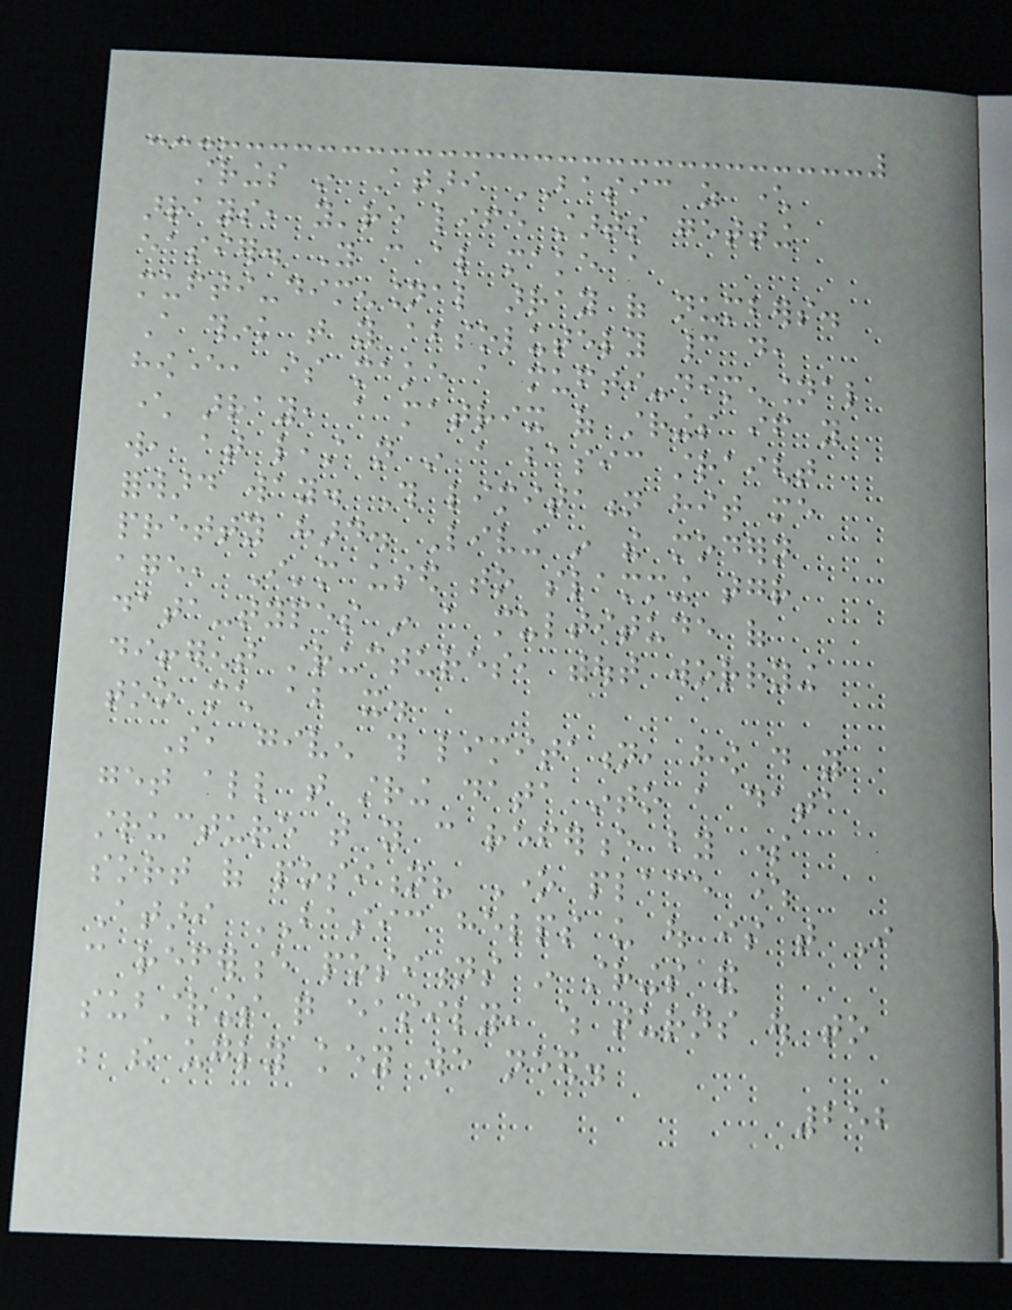strings in Atari BASIC as character
arrays, you're life starts getting
easier. You can also make a
mufti-dimensional array of numbers.
A think that you absolutely cannot do,
however, is make a mufti-dimensional
character array, a matrix of strings if you
will, at least not in a basic straight
forward way. This limitation hit me
pretty hard. Living in the modern
age, I'm used to slamming together
data-types in a multitude of
different structures, without worrying
too much about it.
So, given this limitation, how do you
get all that string data into a data
structure that you can reference by some
sort of position? One place where
Atari BASIC helps us out is that I
can reference positions in strings and
substrings quite easily, which turns out to
be the ugly key we need.
252
